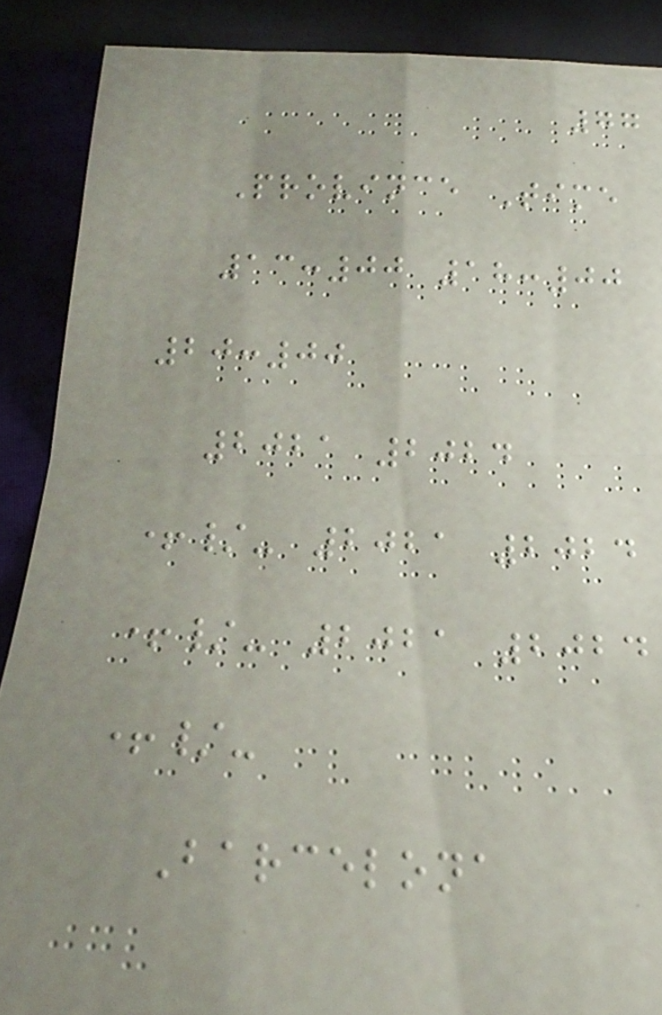77
Province Time
13:00 18:00
20:00
2021 2024
+/- 2021 2024
+/- 2021 2024
+/-
Barcelona
